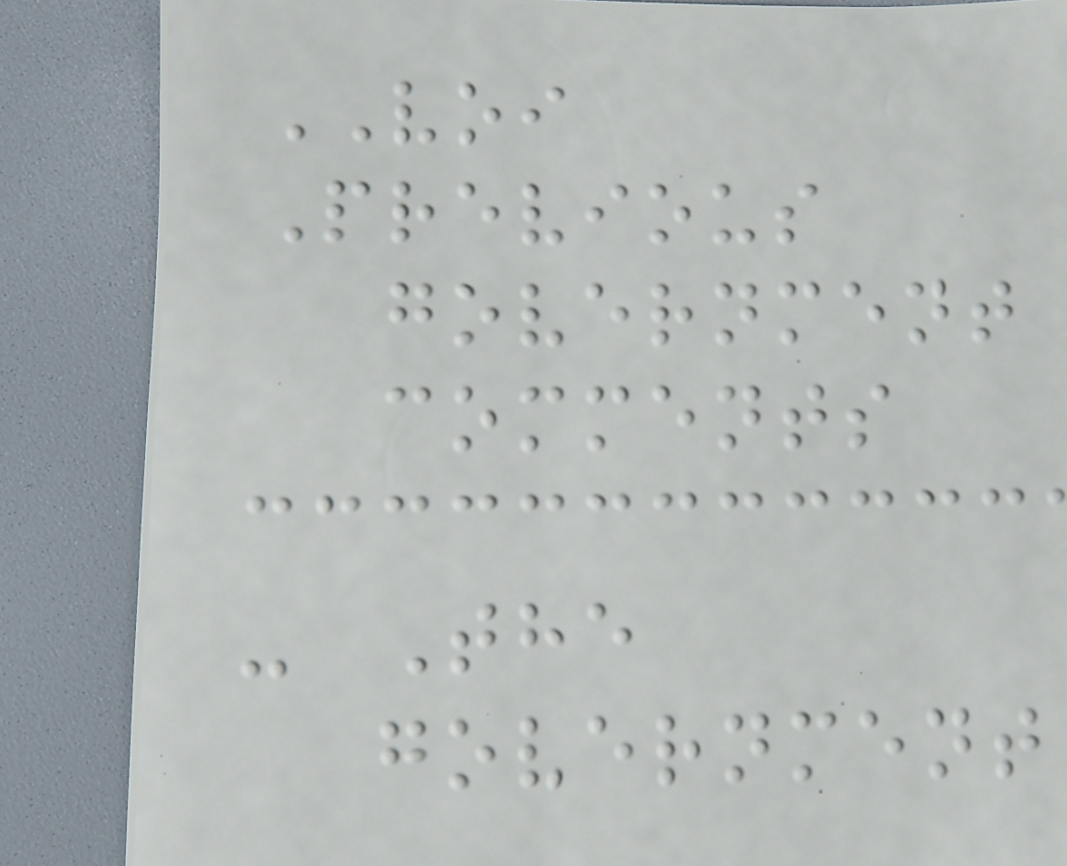VOI
Previous
government
comments
- The
government
